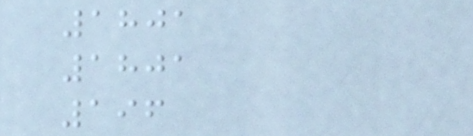1801
1801
196
